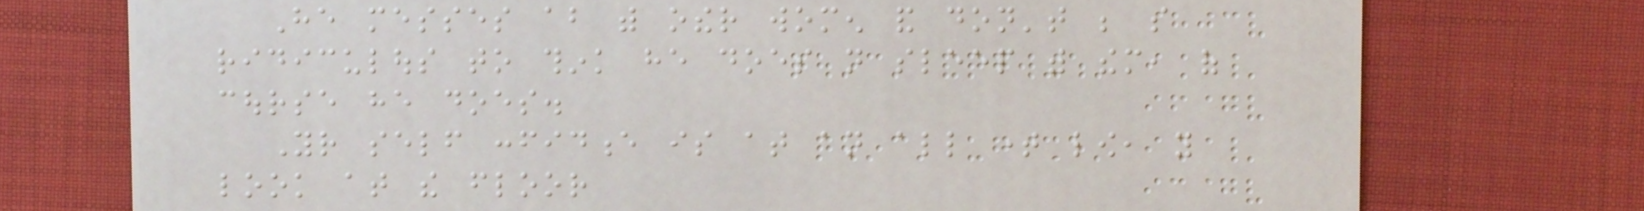He messes about with other women and don't be so
ridiculous to think he does not sleep with them, of
course he does.
Your self confidence is at an all time low, you
look at the floor
